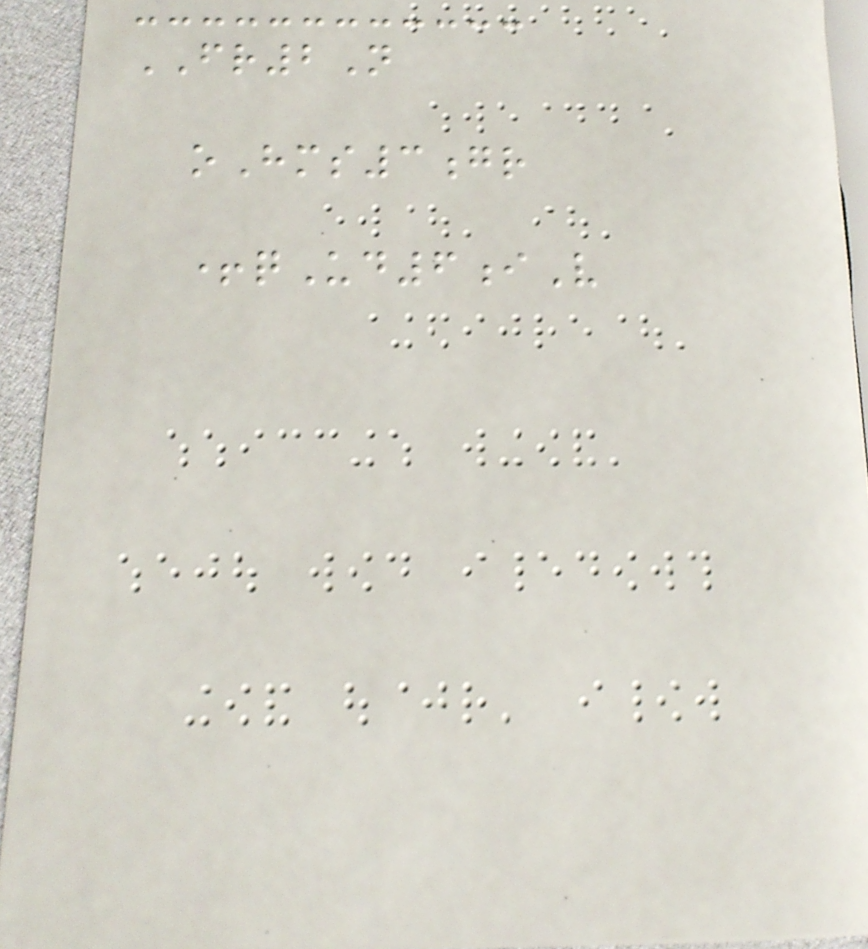FR2N
oHms3gr
+qUd6iV
